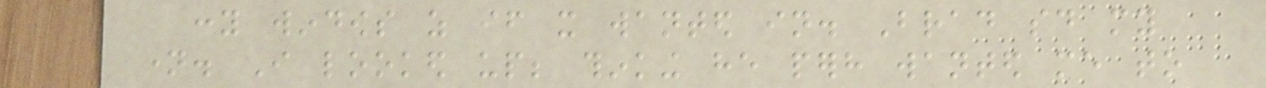cony windows as if it wanted in. Brad said my
name. I looked up; thinking he perhaps wanted me to
